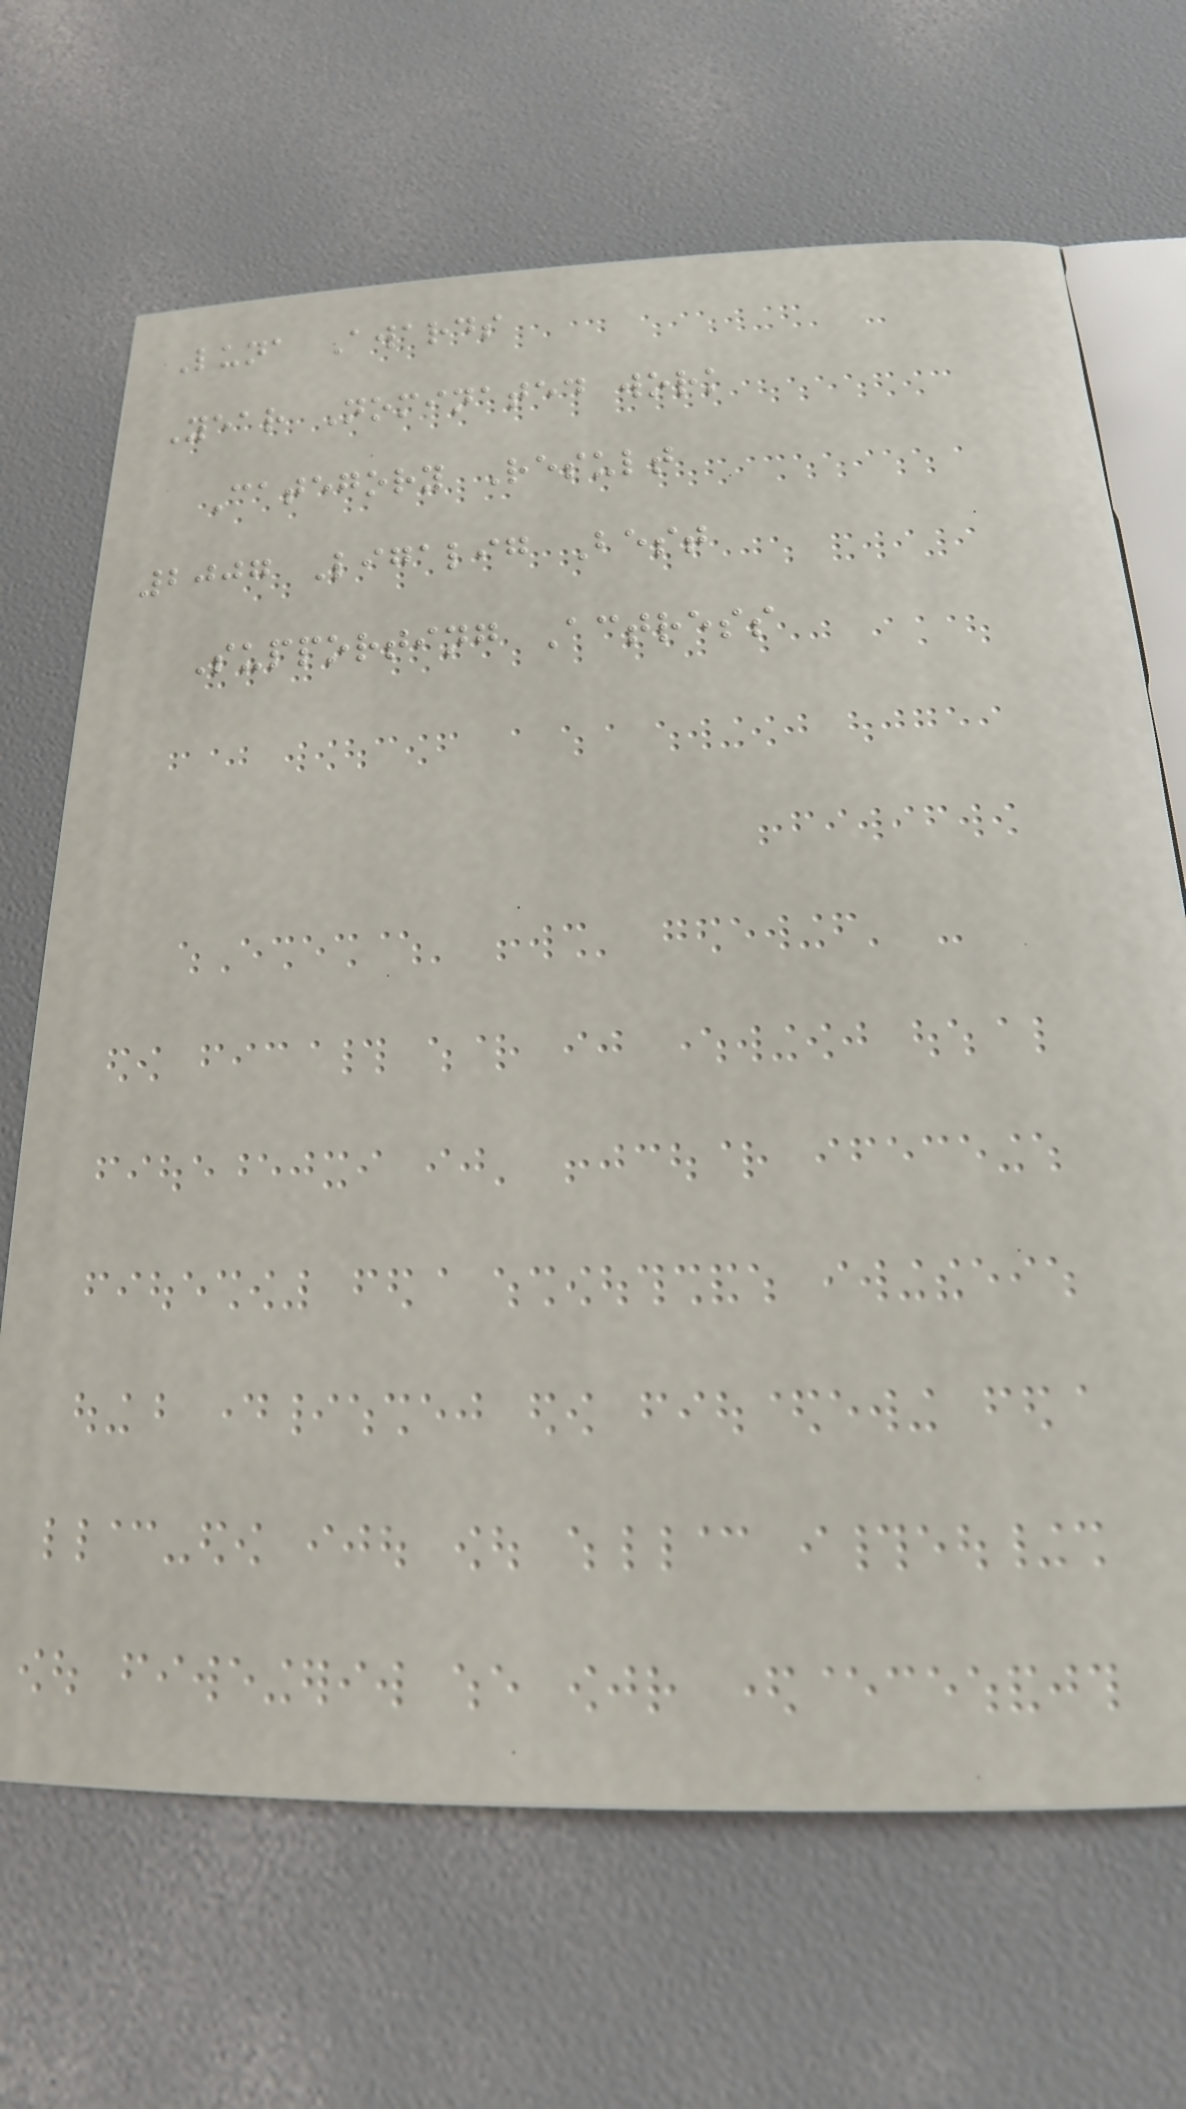Luna Awards
Year Nominated work
Category Result
2007 Ligalig Best
Supporting Actress
